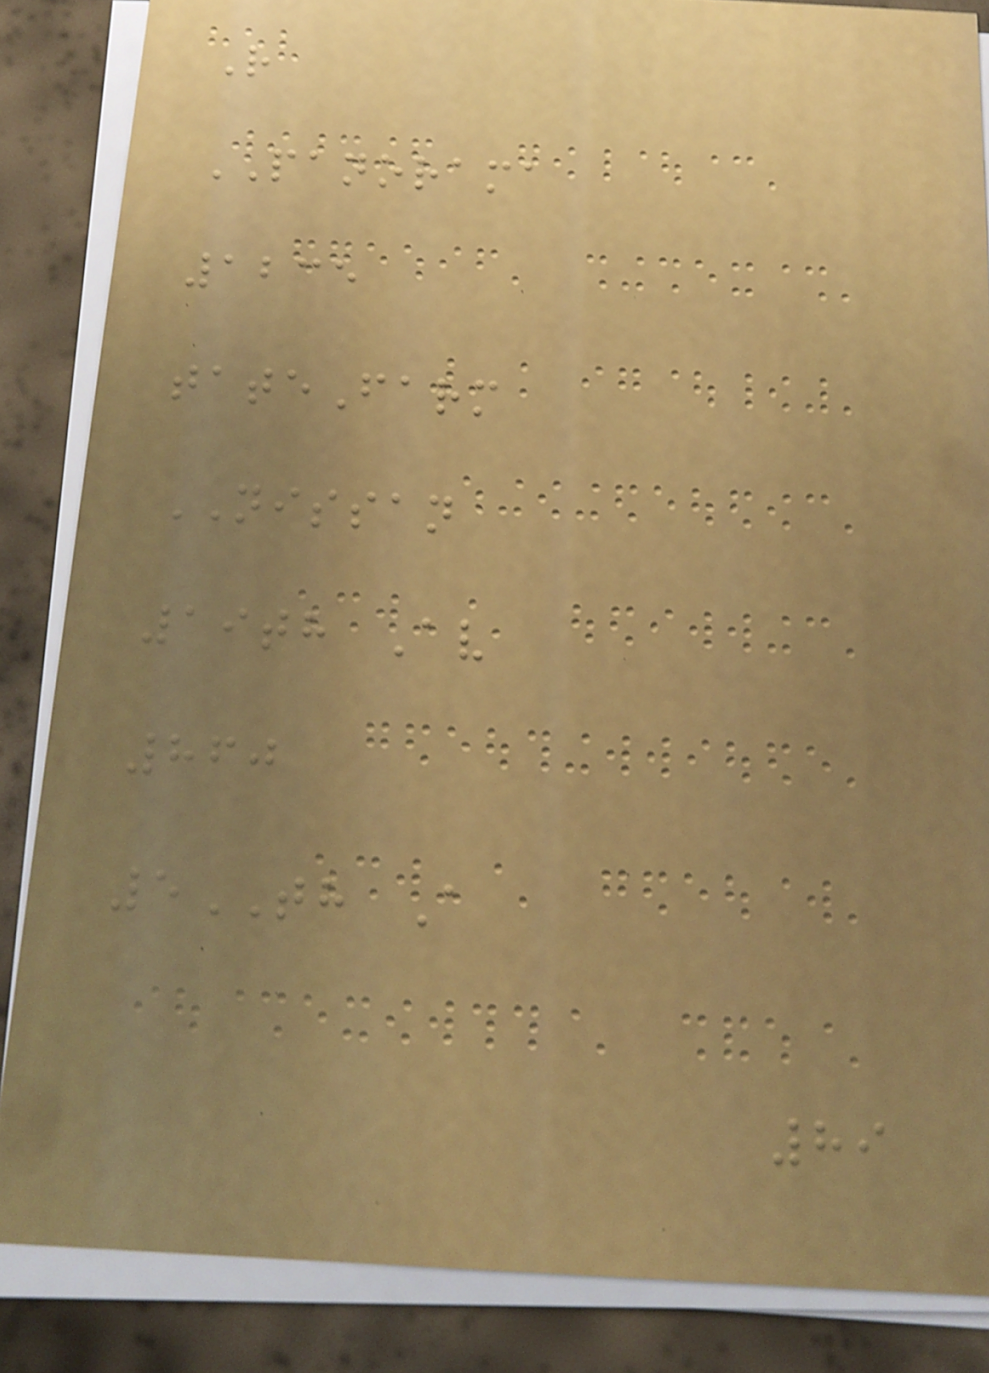R
PANORAMA
1235
tateFarm
NISSAN
19th Av
860
5TH A
89
